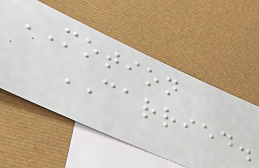MOTION
CARRIED.
